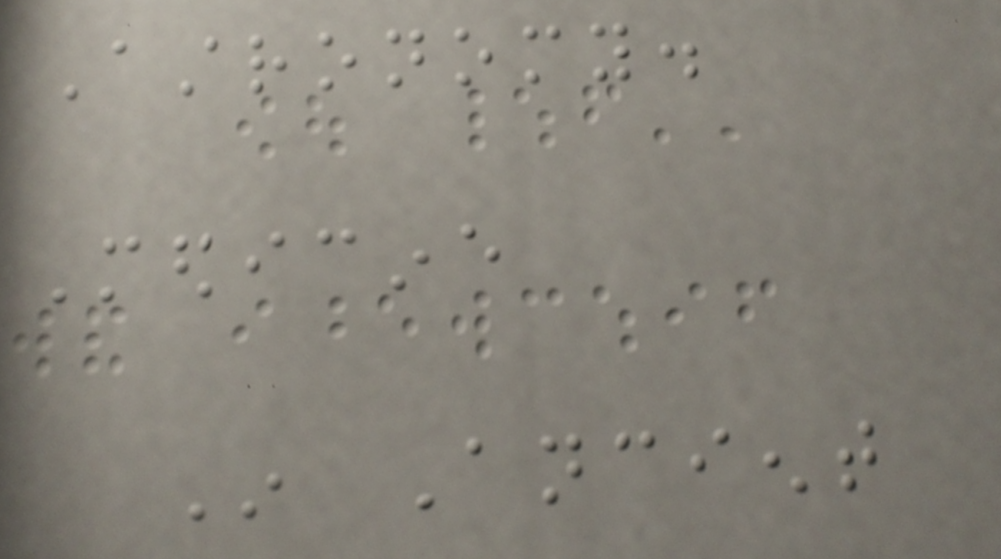Astronomy.
Medicine
In Ancient
